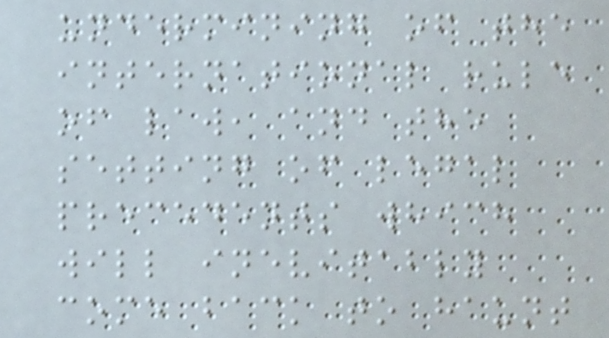undermining of the
international rule
of law, and the
setting of legal
precedents which
will inevitably
come back to haunt
